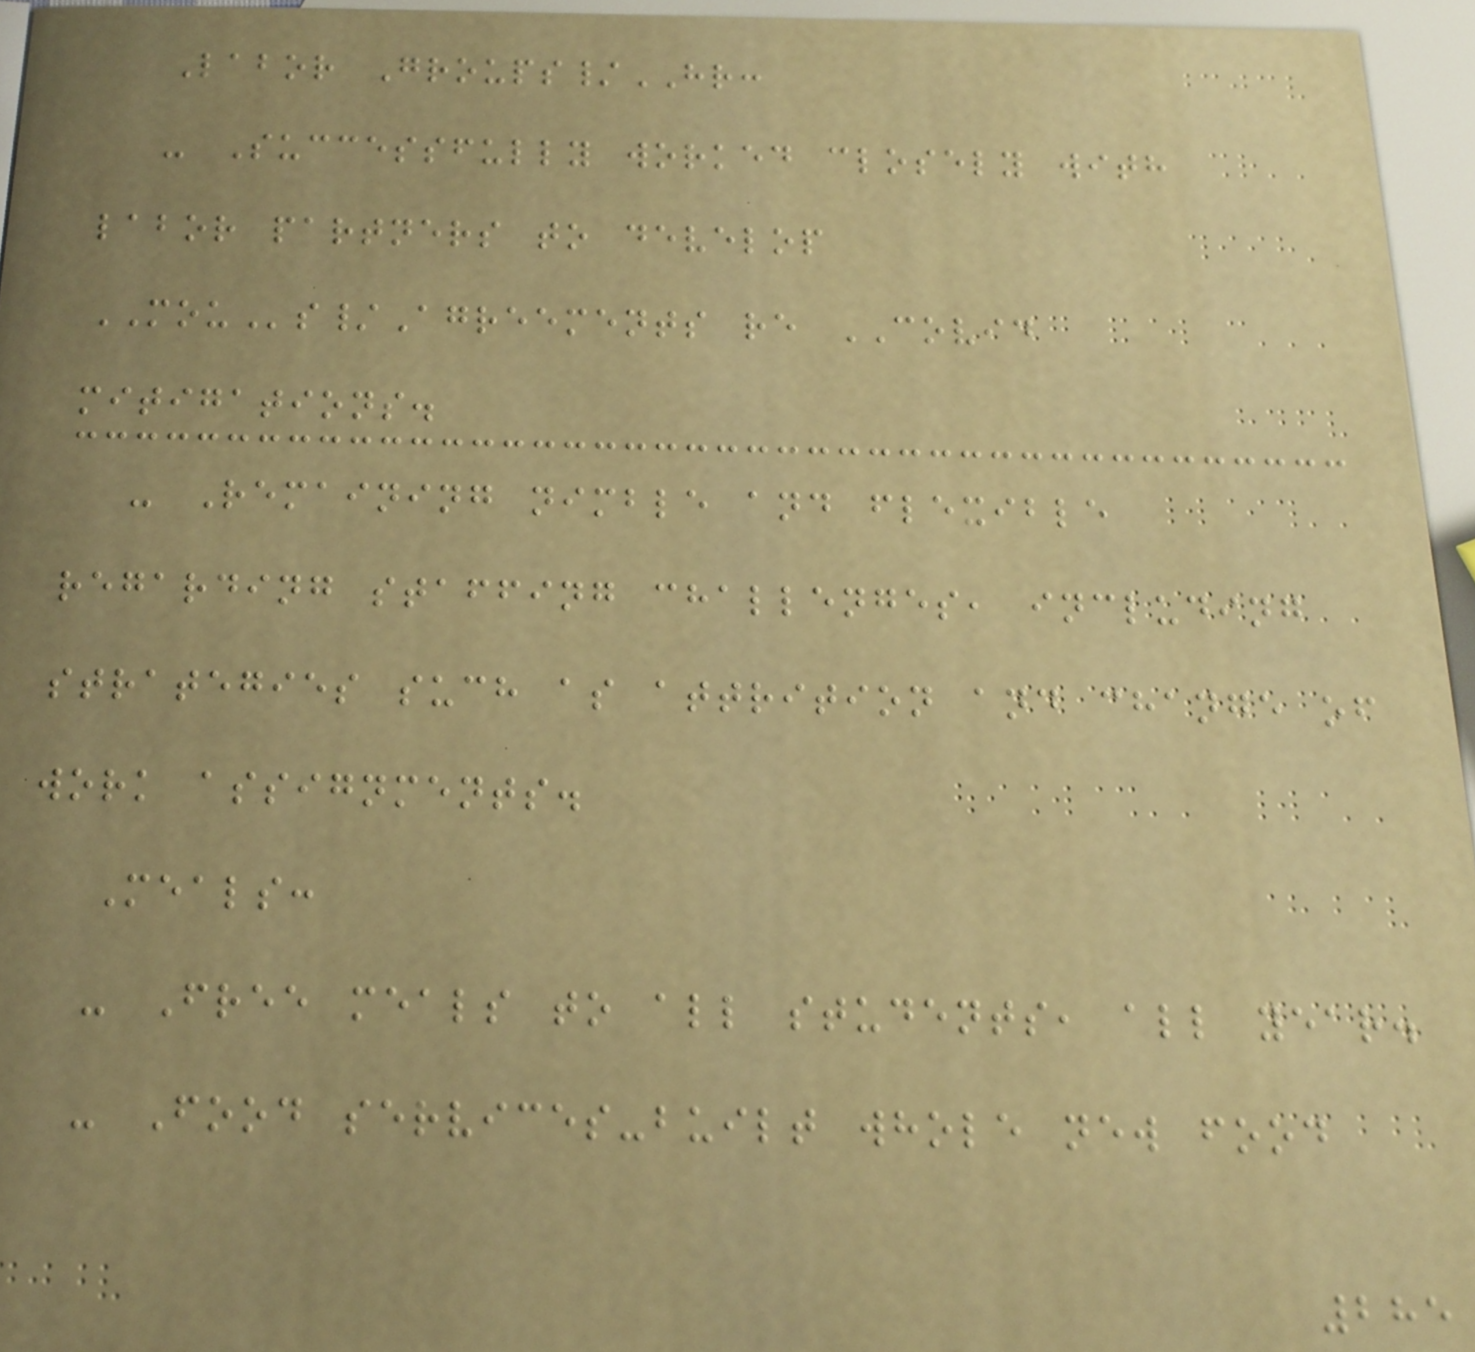Labor Groups/HR:
- Successfully worked closely with
labor partners to develop
MOUs/Agreements re COVID
mitigations.
- Remaining nimble and flexible
regarding staffing challenges, including
strategies such as attrition and change of
work assignments.
Meals:
- Free meals to all students, all year.
- Food services-built whole new food
285
